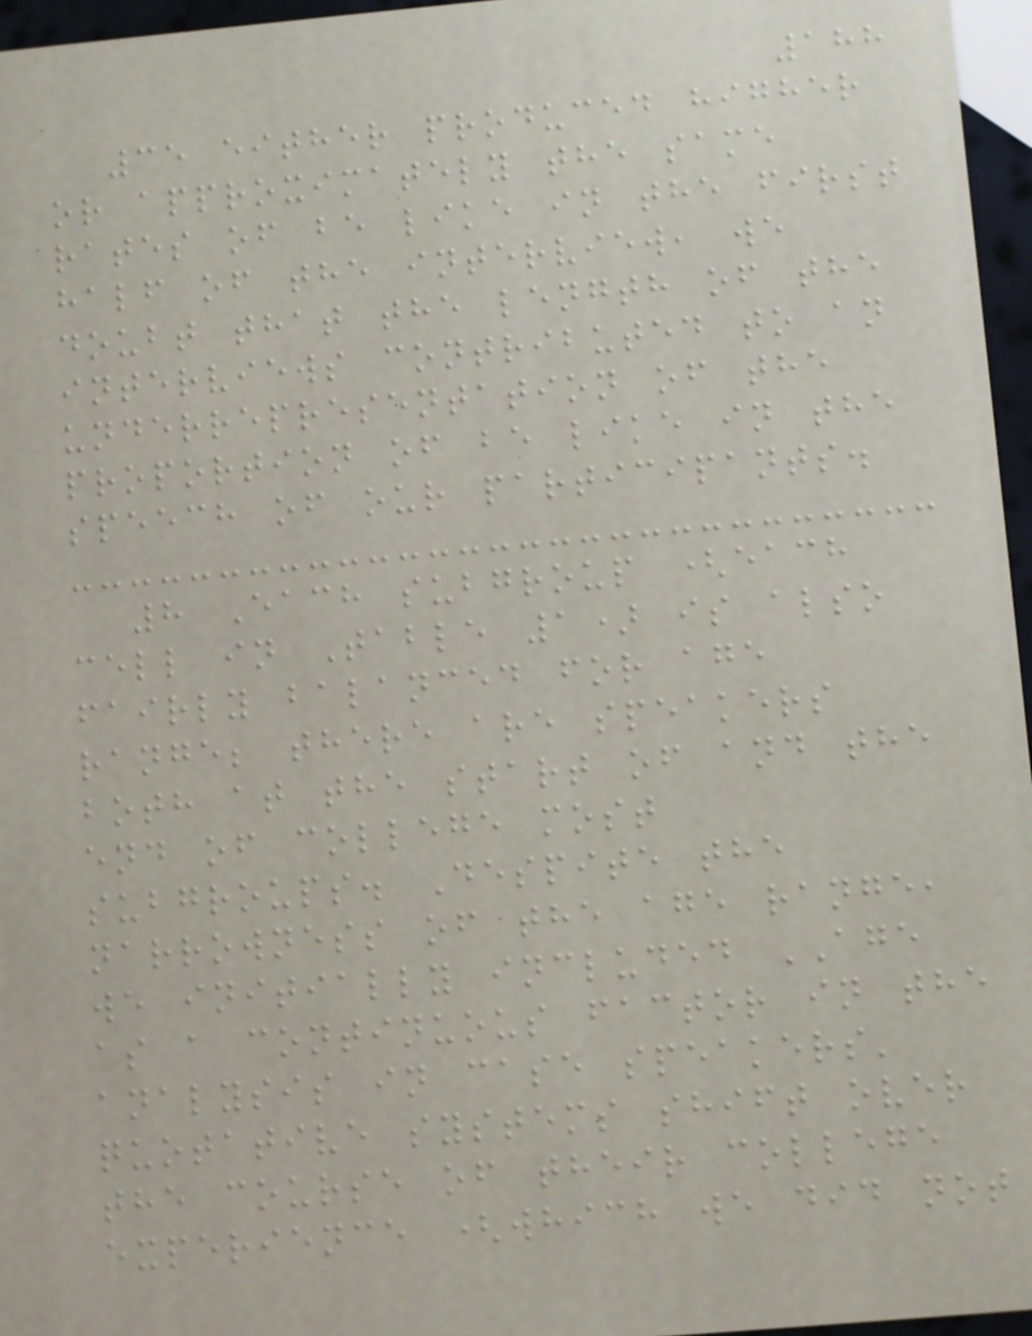188
35 either produced higher
or approximately the same
rates of be like in the first
half of the interview, we
doubt that the length of the
interviews contributed to an
underrepresentation of the
proportion of be like in the
speech of our participants.
8 Each subgroup (each
cell in Table 1) is also
fairly balanced for age
range; there are speakers
both at the start of and the
end of college most
subgroups. Despite the
narrowness of the age range,
we initially included AGE
as a continuous factor in the
analysis in case speakers'
quotative systems shift over
the course of their college
experience (which we did not
